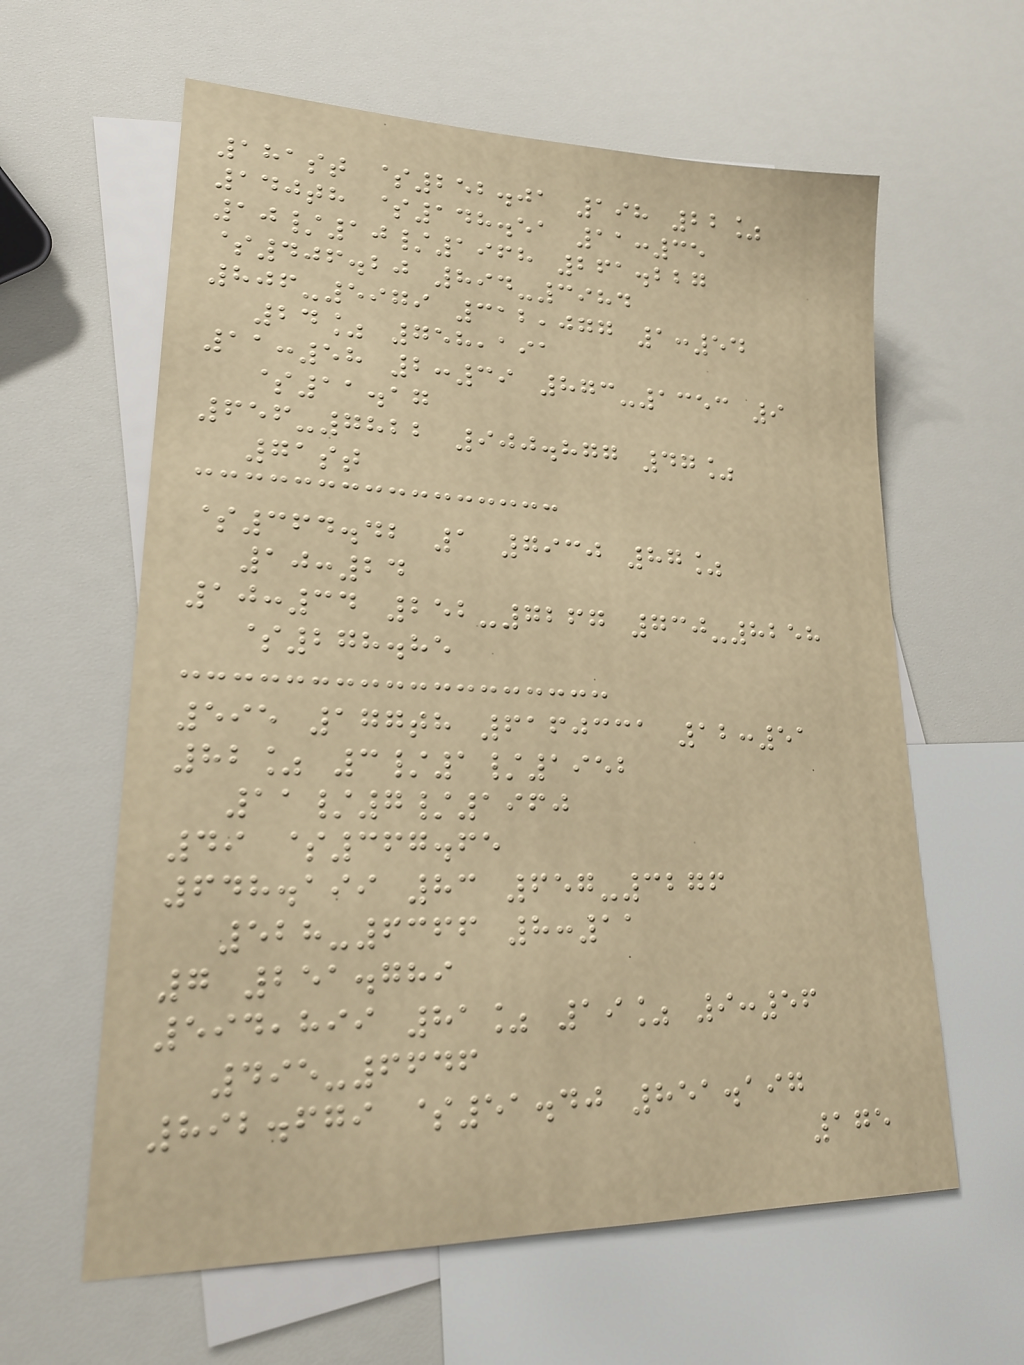181st $252.01 198 22%
140th $148.51 11:35
10/10/1968 261.227
$406.20 894-3984
806-5979 312,077 1:54
24% 758,191
11:58 2:39 873-1353 9
$11.17
656-7822 900.877 47%
71st
$364.42 1 7930 87%
10:24
10:34 252-7267 730-8258
$278.85
595 177th 6160331 12:51
82% 3/1/1952
11/7/1960
49 $367.65
648.199 83 657-3276
528-6366 8:11
7 251.789
594,899 81% 19% 9:56
495-6646
892.679 $51.40 851.197
175
